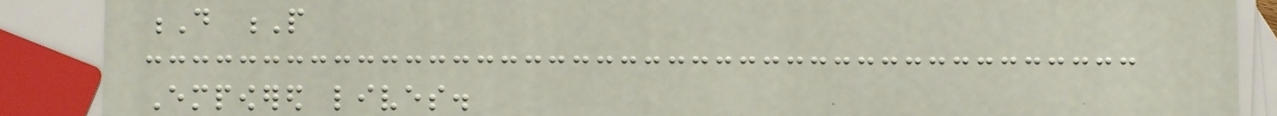D P
Empowered lives.
